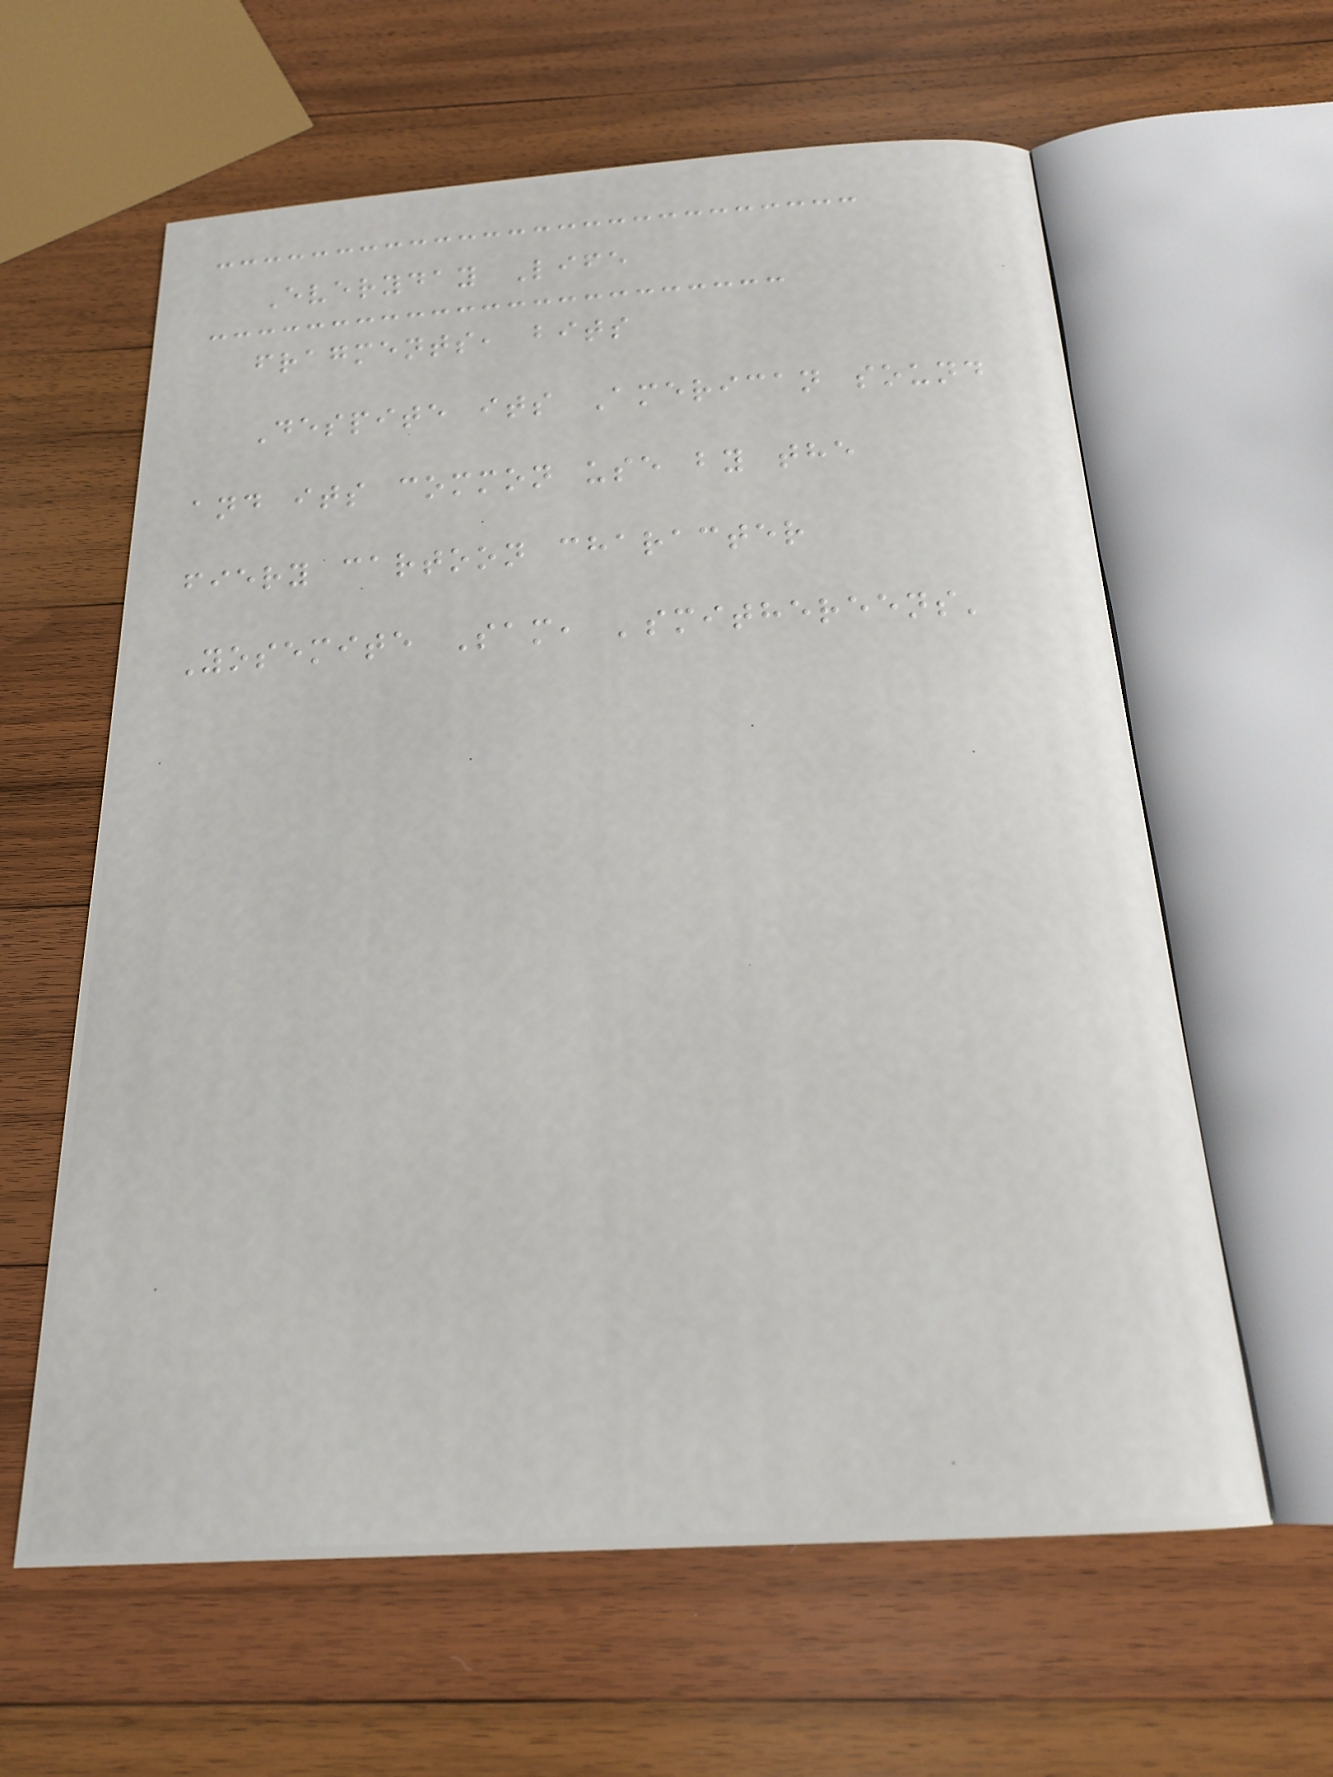Everyday Life
fragments, bits
Despite its American sound
and its common use by the
fiery cartoon character
Yosemite Sam, 'smithereens'
